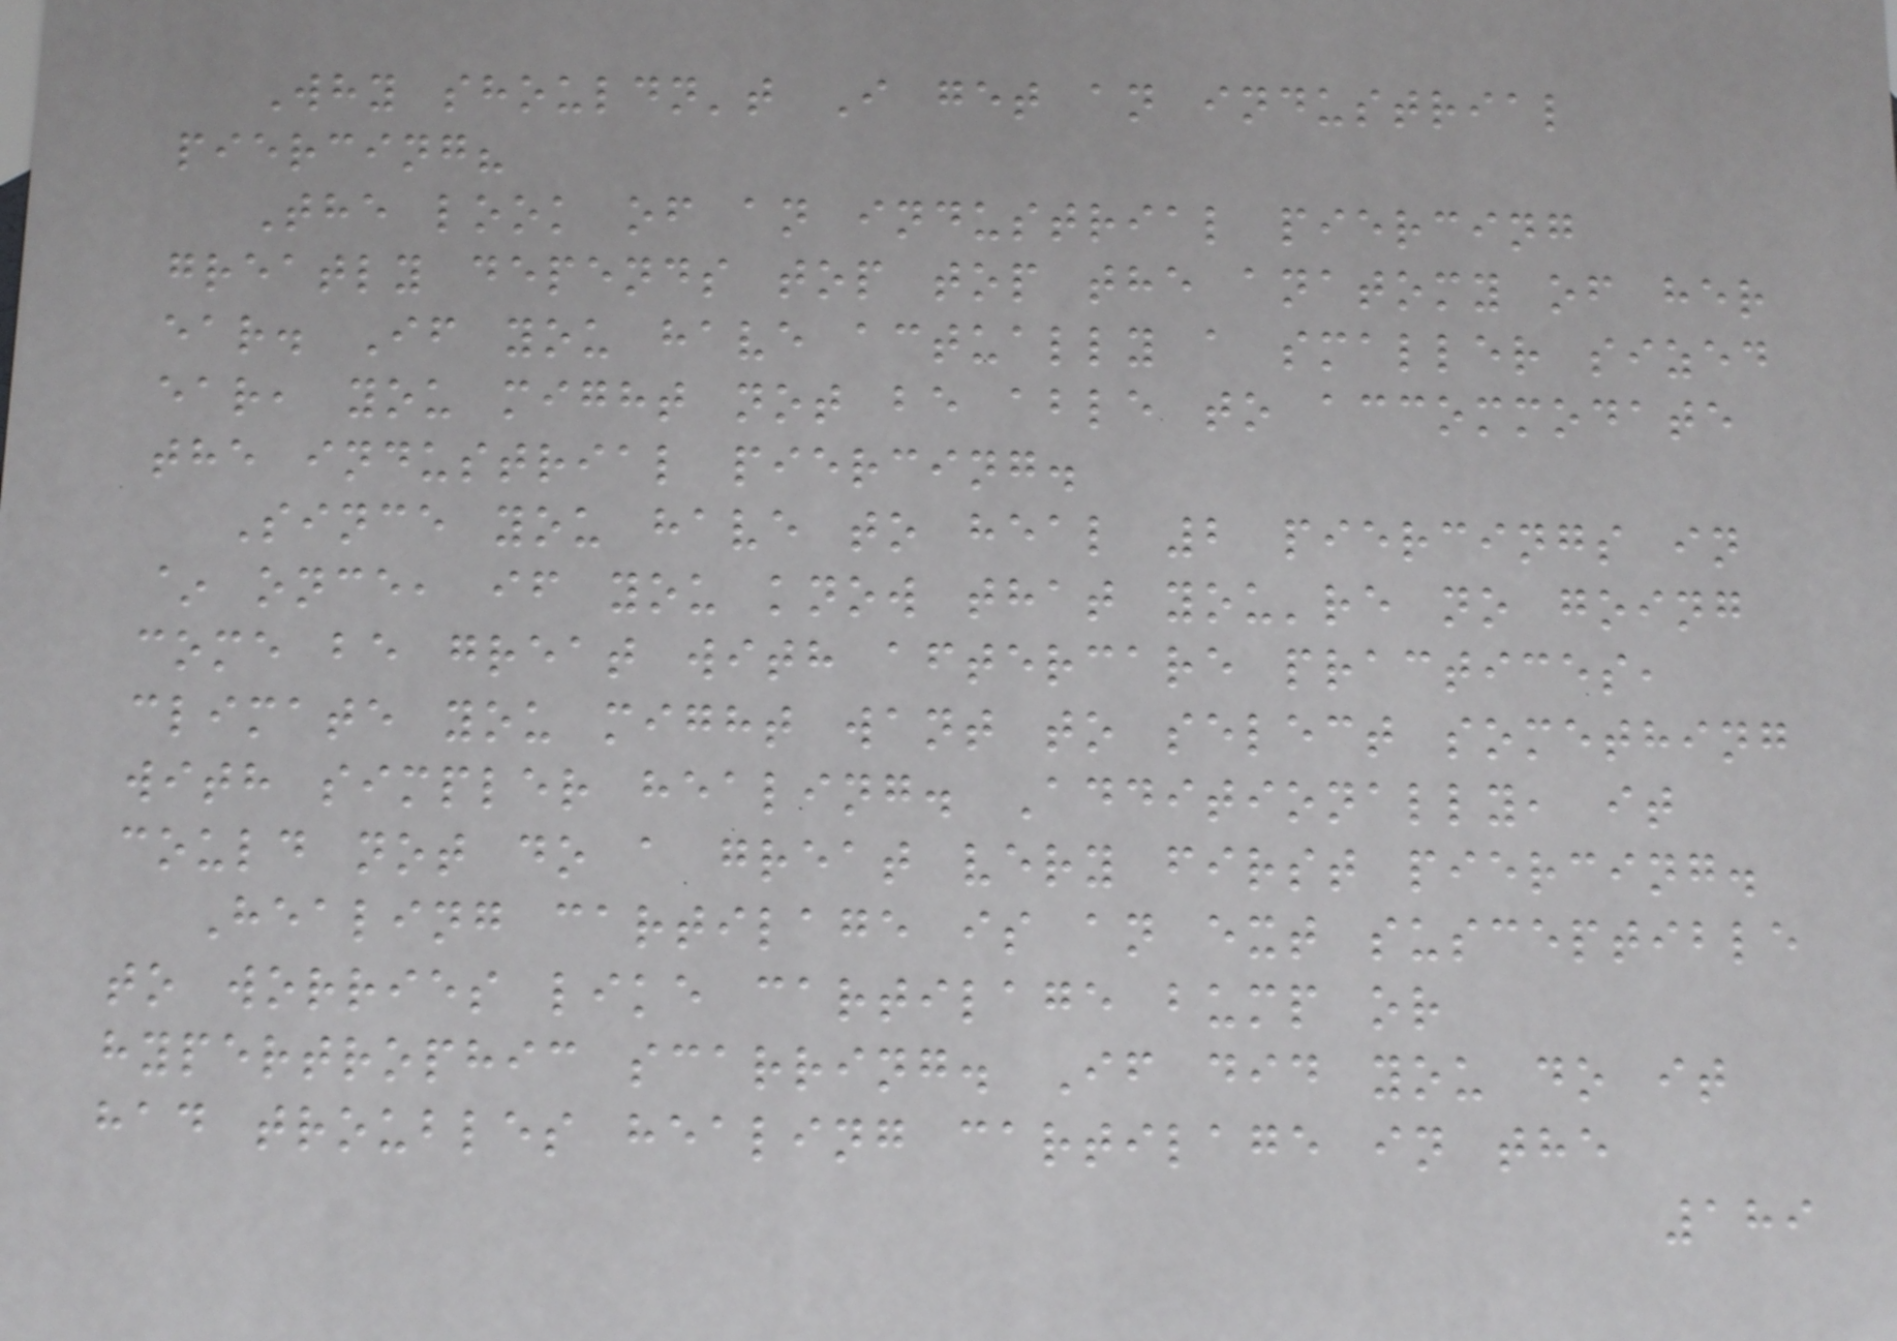Why shouldn't I get an industrial
piercing?
The look of an industrial piercing
greatly depends top top the anatomy of her
ear. If you have actually a smaller sized
ear, you might not be able to accommodate
the industrial piercing.
Since you have to heal 2 piercings in
~ once, if you know that you're no going
come be great with aftercare practices,
climate you might want to select something
with simpler healing. Additionally, it
could not do a great very first piercing.
Healing cartilage is an ext susceptible
to worries like cartilage bump or
hypertrophic scarring. If did you do it
had troubles healing cartilage in the
189
